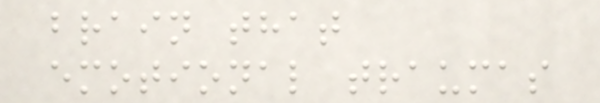brain that
emotional traumas
